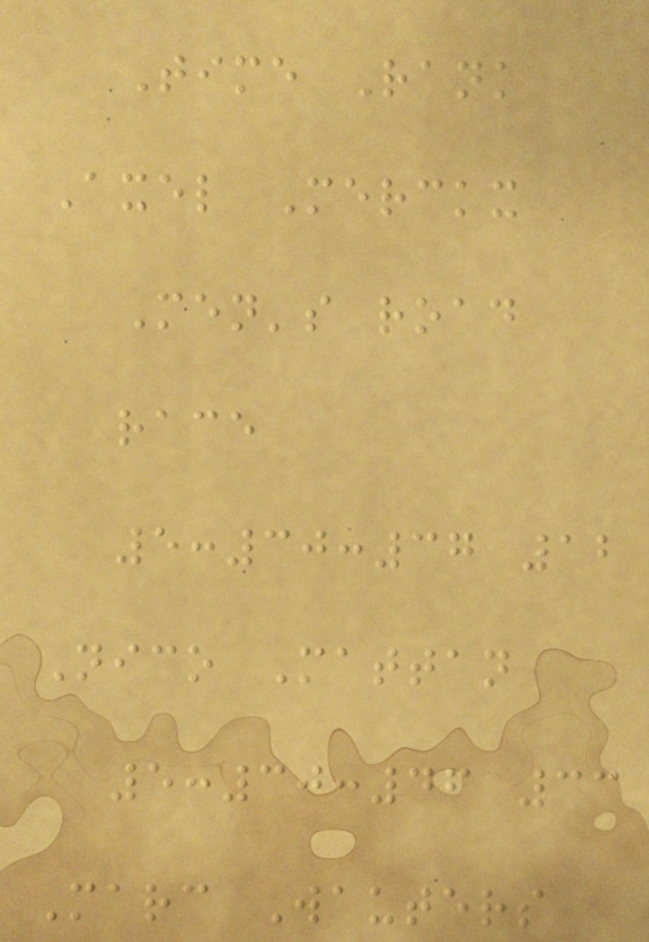Time Rank
Axel Merckx
Men's road
race
5:30:37 12
Nico Mattan
5:30:46 33
Marc Wauters
